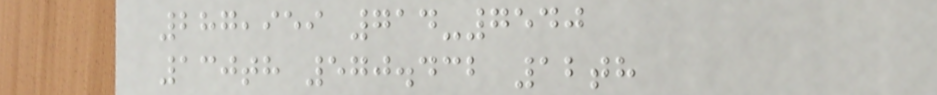287,959 714-7540
130th 570.432 12th
